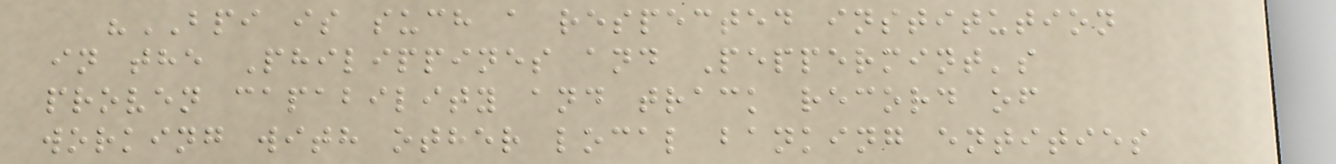"BPI is such a respected institution
in the Philippines and Peppermint's
proven capability and track record of
working with other local banking entities
